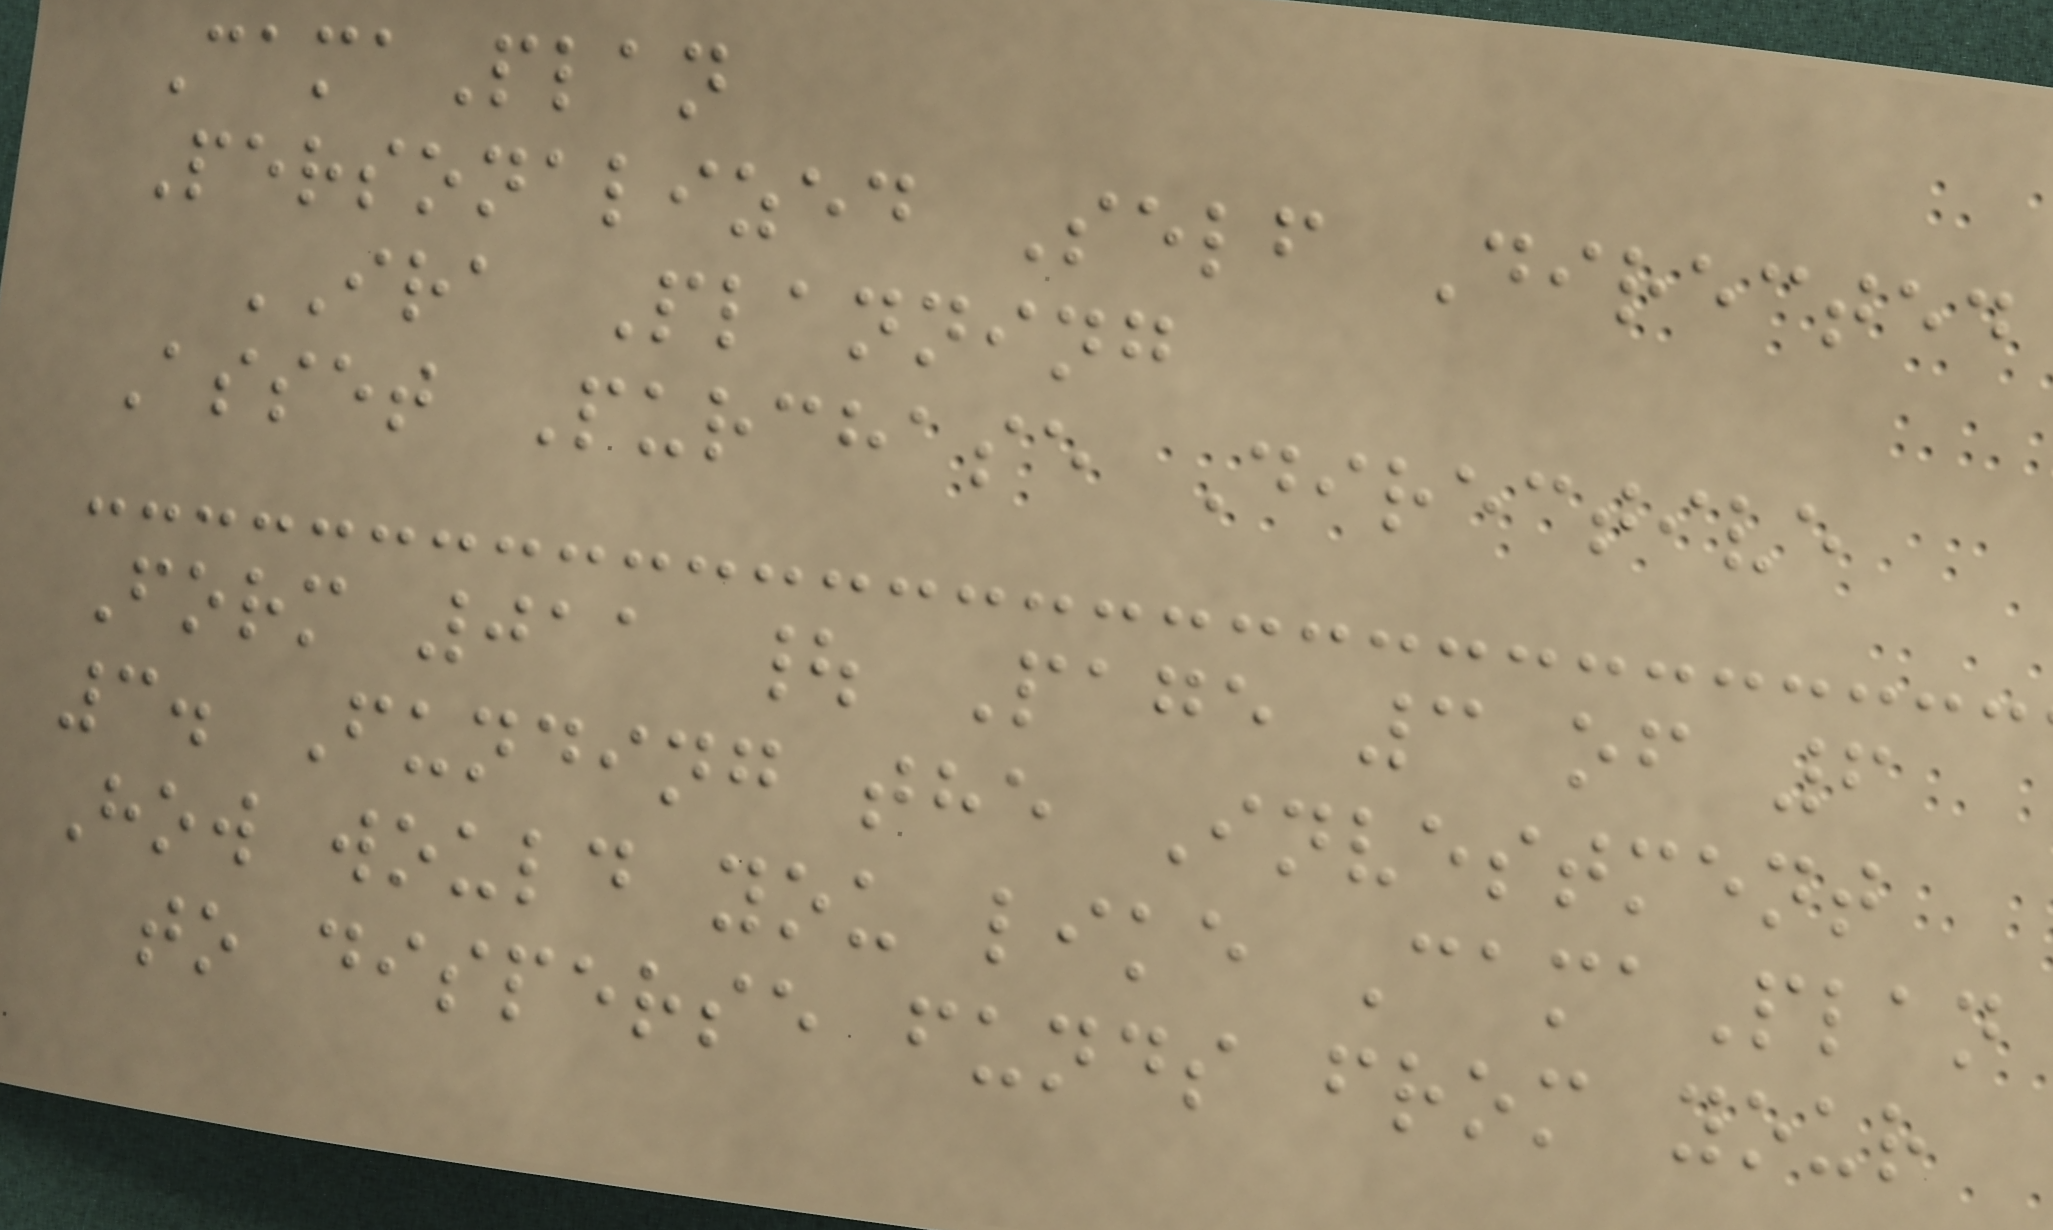CamaPlan
Personalized Self Directed
IRA Planning
Asset Purchase Directive
Form 011 | Page 3 of 6
3. Funding the Investment
How would you like CamaPlan
to disperse funds from your
